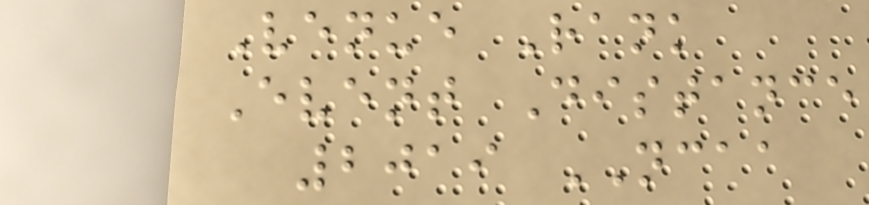Venue Rank
Event Distance
2019 NCAA
